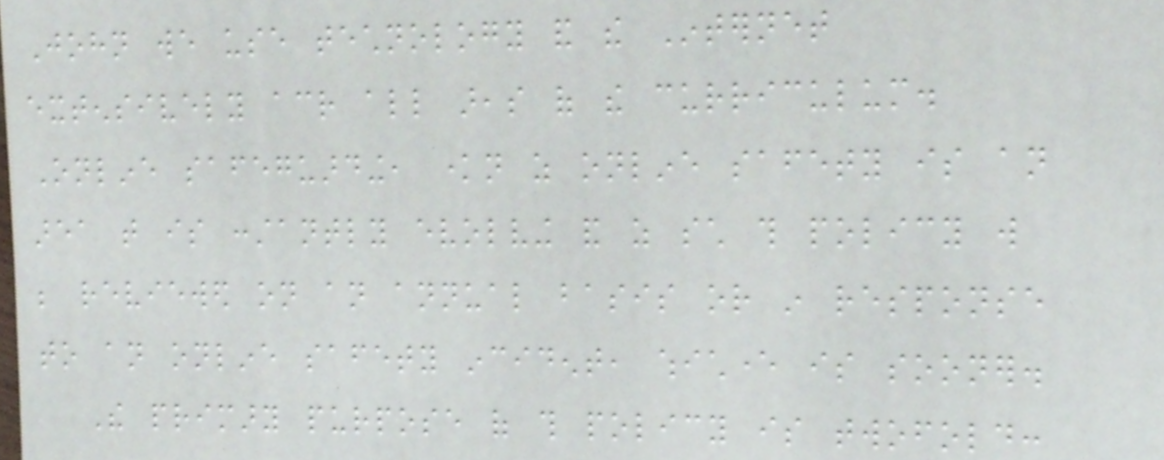John we use technology and the Internet
extensively across all areas of the curriculum.
Online safeguarding, known as online safety is an
area that is constantly evolving and as such this policy will
be reviewed on an annual basis or in response
to an online safety incident, whichever is sooner.
The primary purpose of this policy is twofold:
